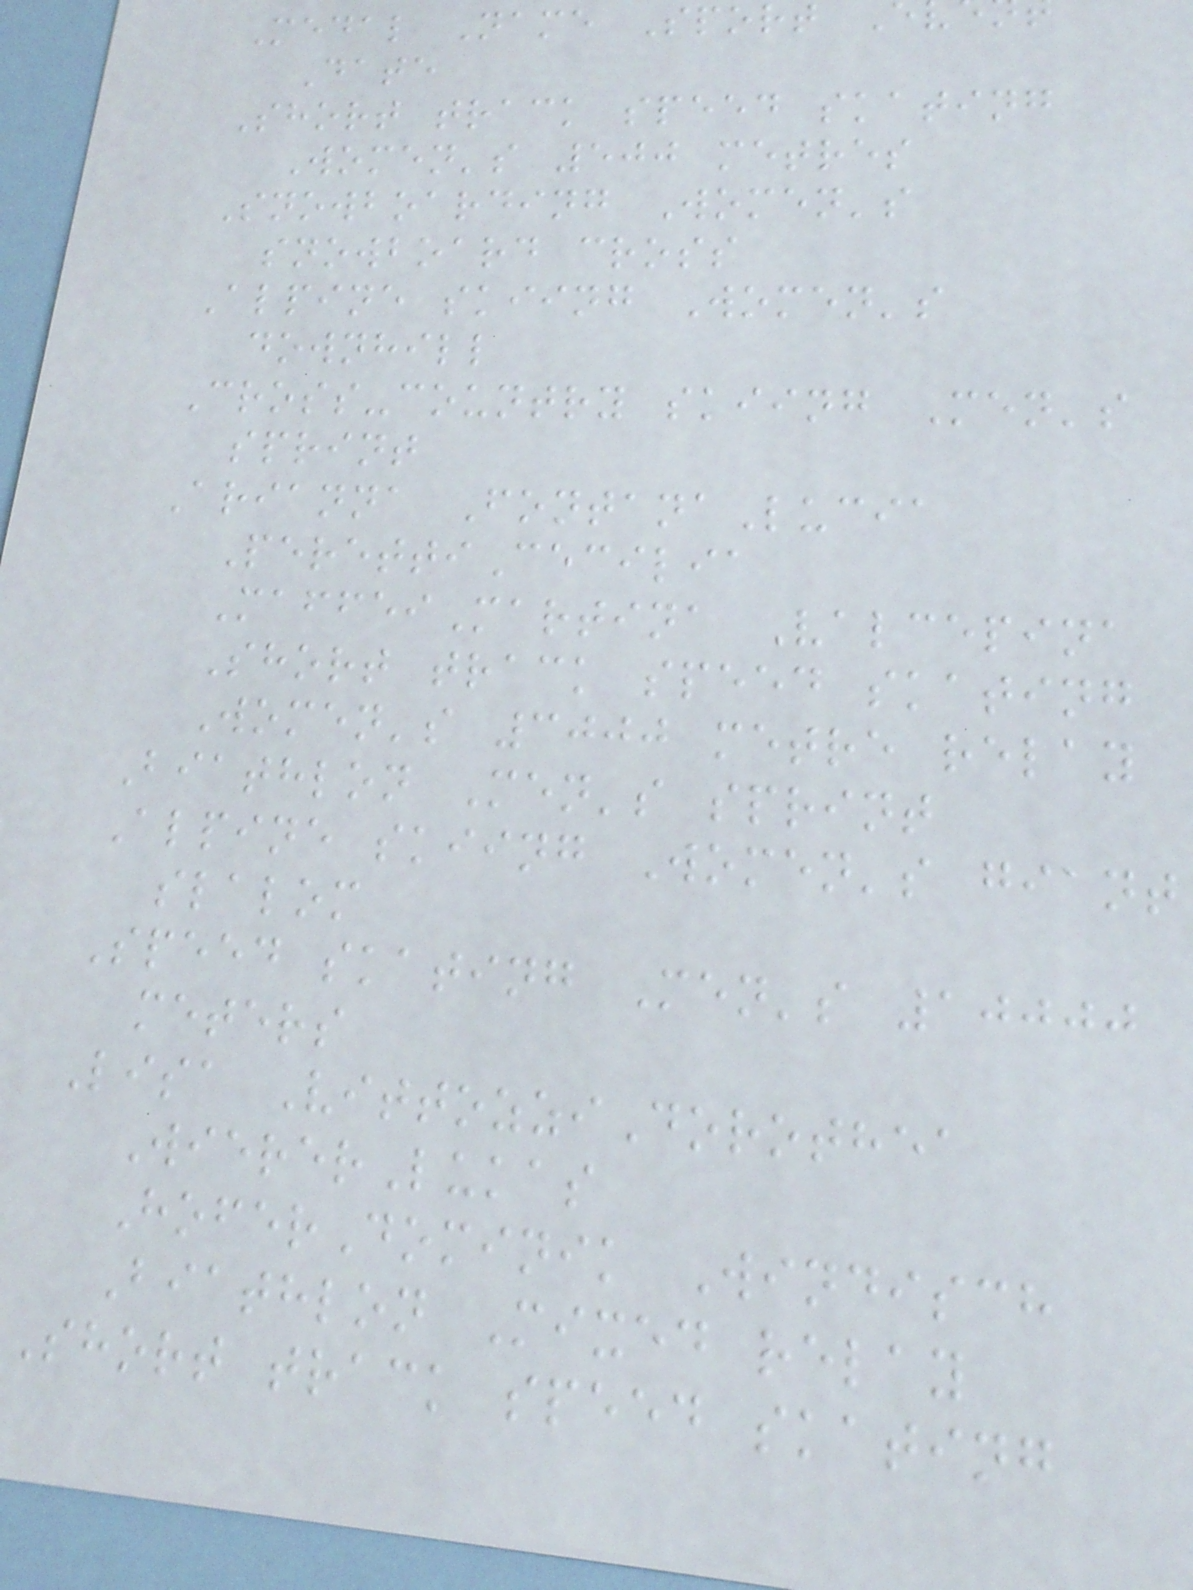Medal Name Sport
Date
Short track speed skating
Women's 500 metres
Snowboarding Women's
snowboard cross
Alpine skiing Women's
downhill
Cross-country skiing Men's
sprint
Arianna FontanaLucia
PerettiCecilia
MaffeiMartina Valcepina
Short track speed skating
Women's 3000 metre relay
Biathlon Men's sprint
Alpine skiing Women's giant
slalom
Speed skating Men's 10000
meters
Lisa VittozziDorothea
WiererLukas
HoferDominik Windisch
Biathlon Mixed relay
Short track speed skating
